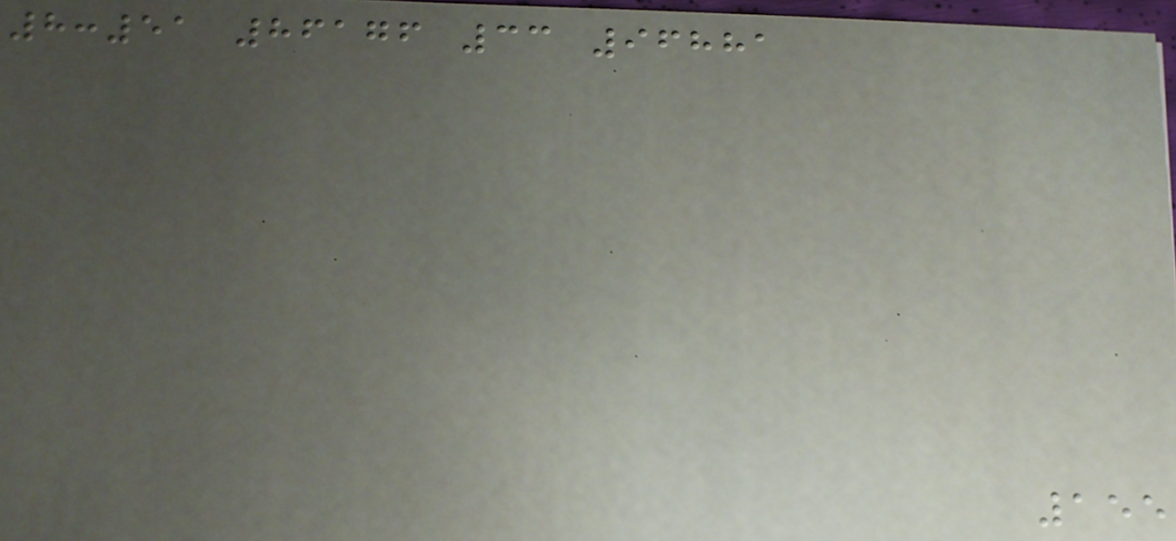8:51 86176 33 96881
155
